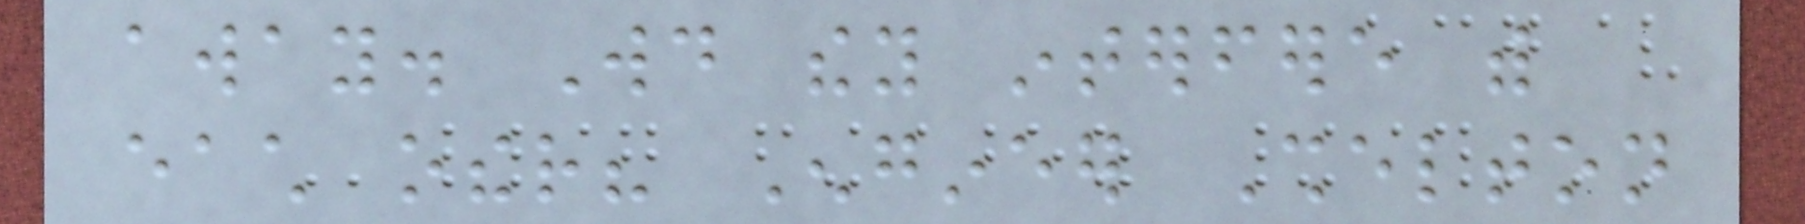away. Would they interfere with
each other? Engineer Shelton
